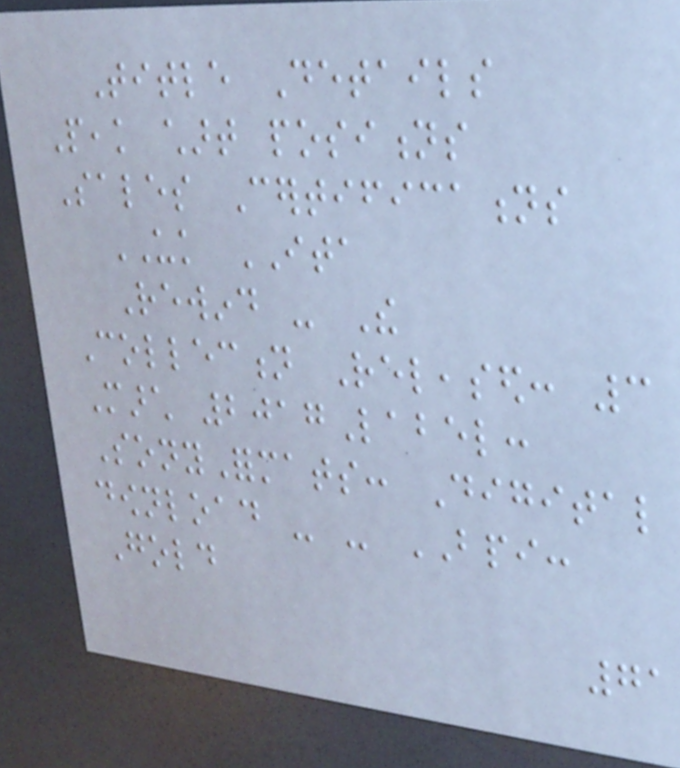Title Details
Peak chart positions
Sales Certifications
UK ITA
Rewind - The
Collection Released: 3
March 2017Label:
SonyFormats: Digital
download - - BPI:
Gold
71
